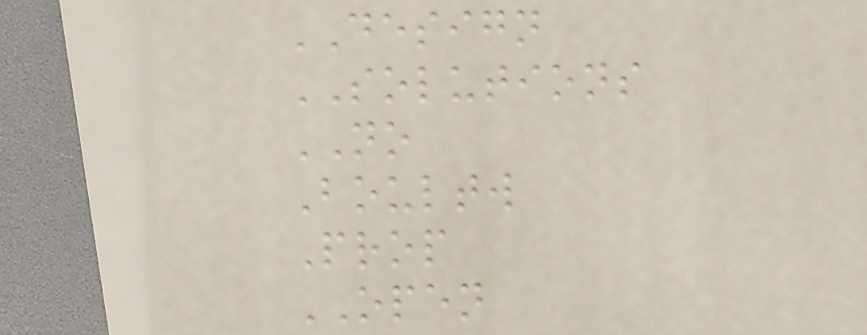DESIGN
SOLUTIONS
NO
Boultw
Prop
OPEN
